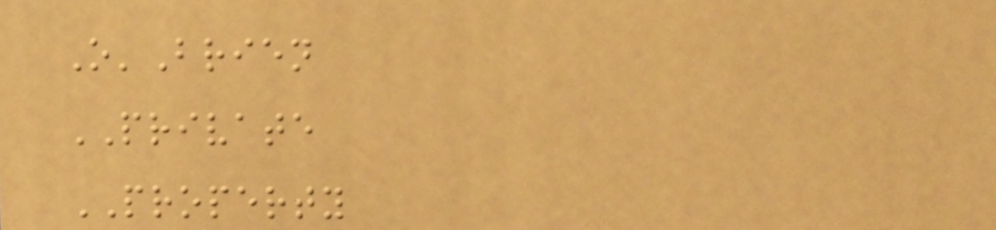O'Brien
PRIVATE
PROPERTY
